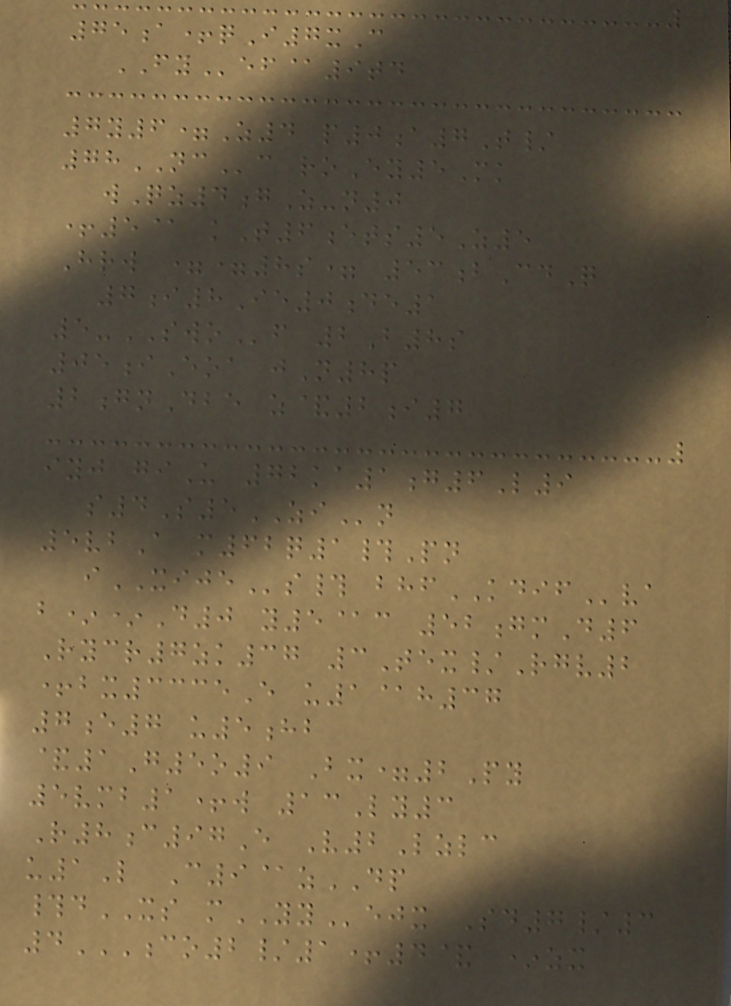75a+qI7xC
FYef@9td
7y6=Z4 p0a7T/
78NCc roEy5Mk
wQz4gZ-n0
+5@ kT6ets5Z5
Hrw ==8s= 53bCdQ
7i8Ie0de1
5-SWOf 2B8s
05iEoa jN8p
2gnDbe z&2i7
iyj giU 72ka1g6L9
s4S5ZIn
5vbA m62q1#Pn
iXIJEs# bhfKDIFva
b**D0 y5@c 52gmD6
Rycr7zk37 3Tex/Rgv2
+bx3335E u1@h37
7e7 u5hb
&1G5o9 Bx=2Py
5vmb1+w 13Ly3
R8c97E V2Lzlc
u1L C9@zDP
#dXS mYYejx Sd7/3
4CO2/1+4& *ZX
